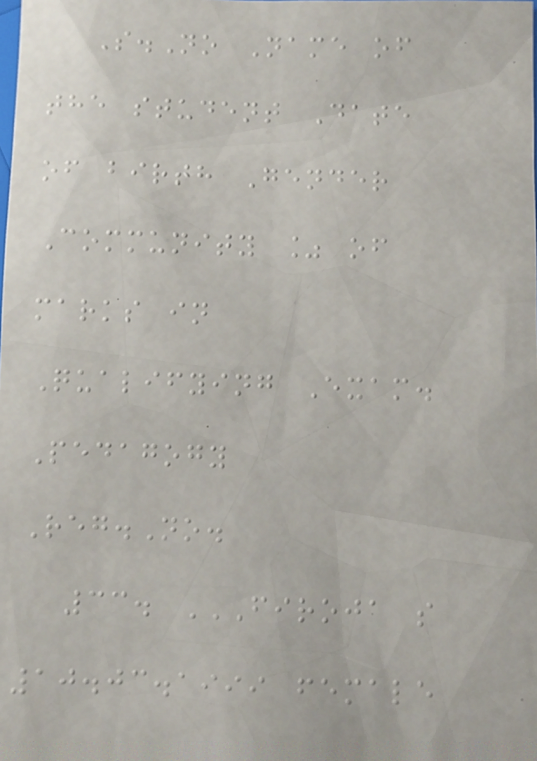S.No Name of
the student Date
of birth Gender
Community % of
marks in
Qualifying Exam.
Pedagogy
Reg.No.
33. FIROJA S
10.03.1999 FEMALE
